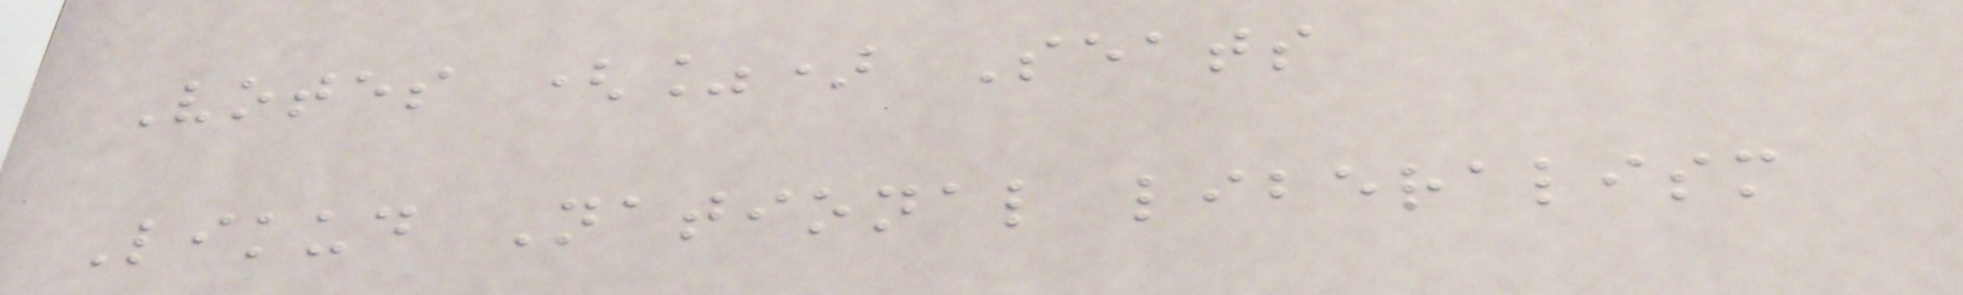Votes (%) Seats
Likud National liberalism
